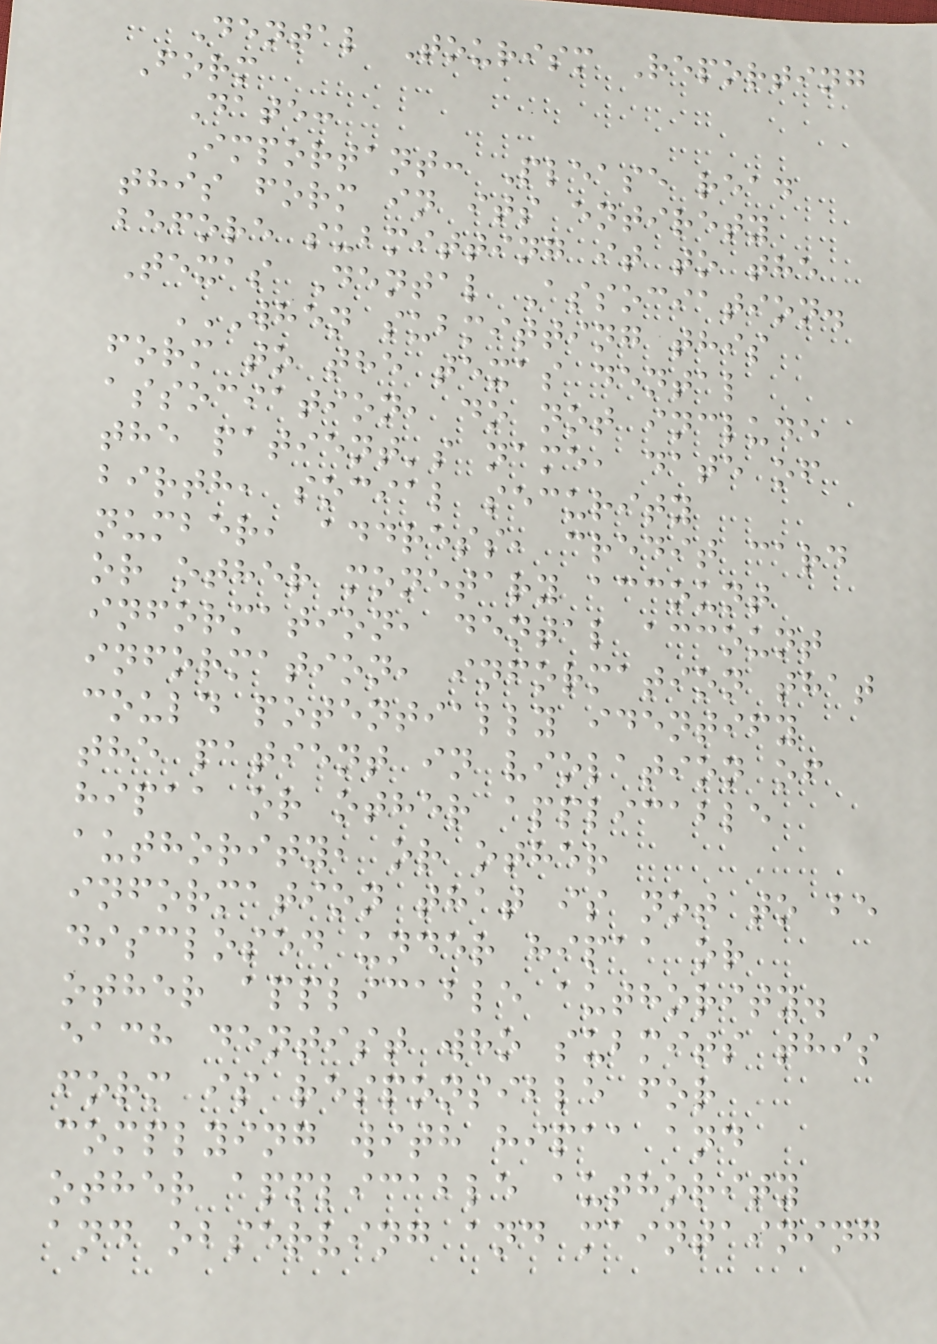Dental Tourism Reporting
Form
Date:
Important: Please read
this form in its entirety
before submitting it to the
Texas Dental Association.
WHEN SUBMITTING THIS
FORM TO THE TEXAS DENTAL
ASSOCIATION, DO NOT INCLUDE
THE PATIENT'S NAME, DATE OF
BIRTH, SOCIAL SECURITY
NUMBER, ADDRESS, CREDIT CARD
OR OTHER MONETARY ACCOUNT
INFORMATION, DENTAL ACCOUNT
INFORMATION, INFORMATION THAT
COULD POTENTIALLY IDENTIFY
THE PATIENT IN VIOLATION OF
HIPAA OR OTHER APPLICABLE
AUTHORITY, OR OTHER
INFORMATION THAT IS NOT TO BE
DISCLOSED UNDER HIPAA OR
OTHER APPLICABLE AUTHORITY.
EACH DENTIST WHO SUBMITS THIS
FORM IS RESPONSIBLE FOR
COMPLYING WITH HIPAA AND
OTHER APPLICABLE AUTHORITY
AND OBSERVING AND MAINTAINING
